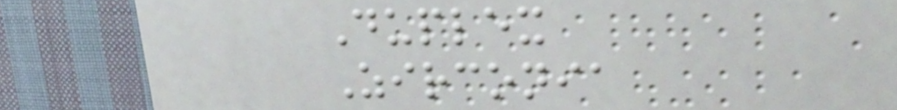Duplex
Zirconia
